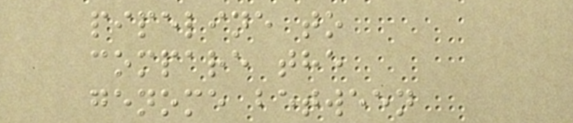pipeline to
compare the
genome between
